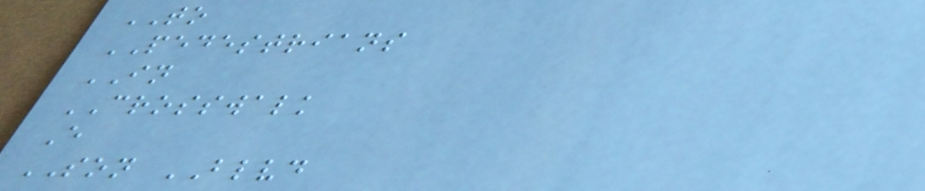TO
PEDESTRIANS
IN
CROSSWALK
E
SON BLVD
